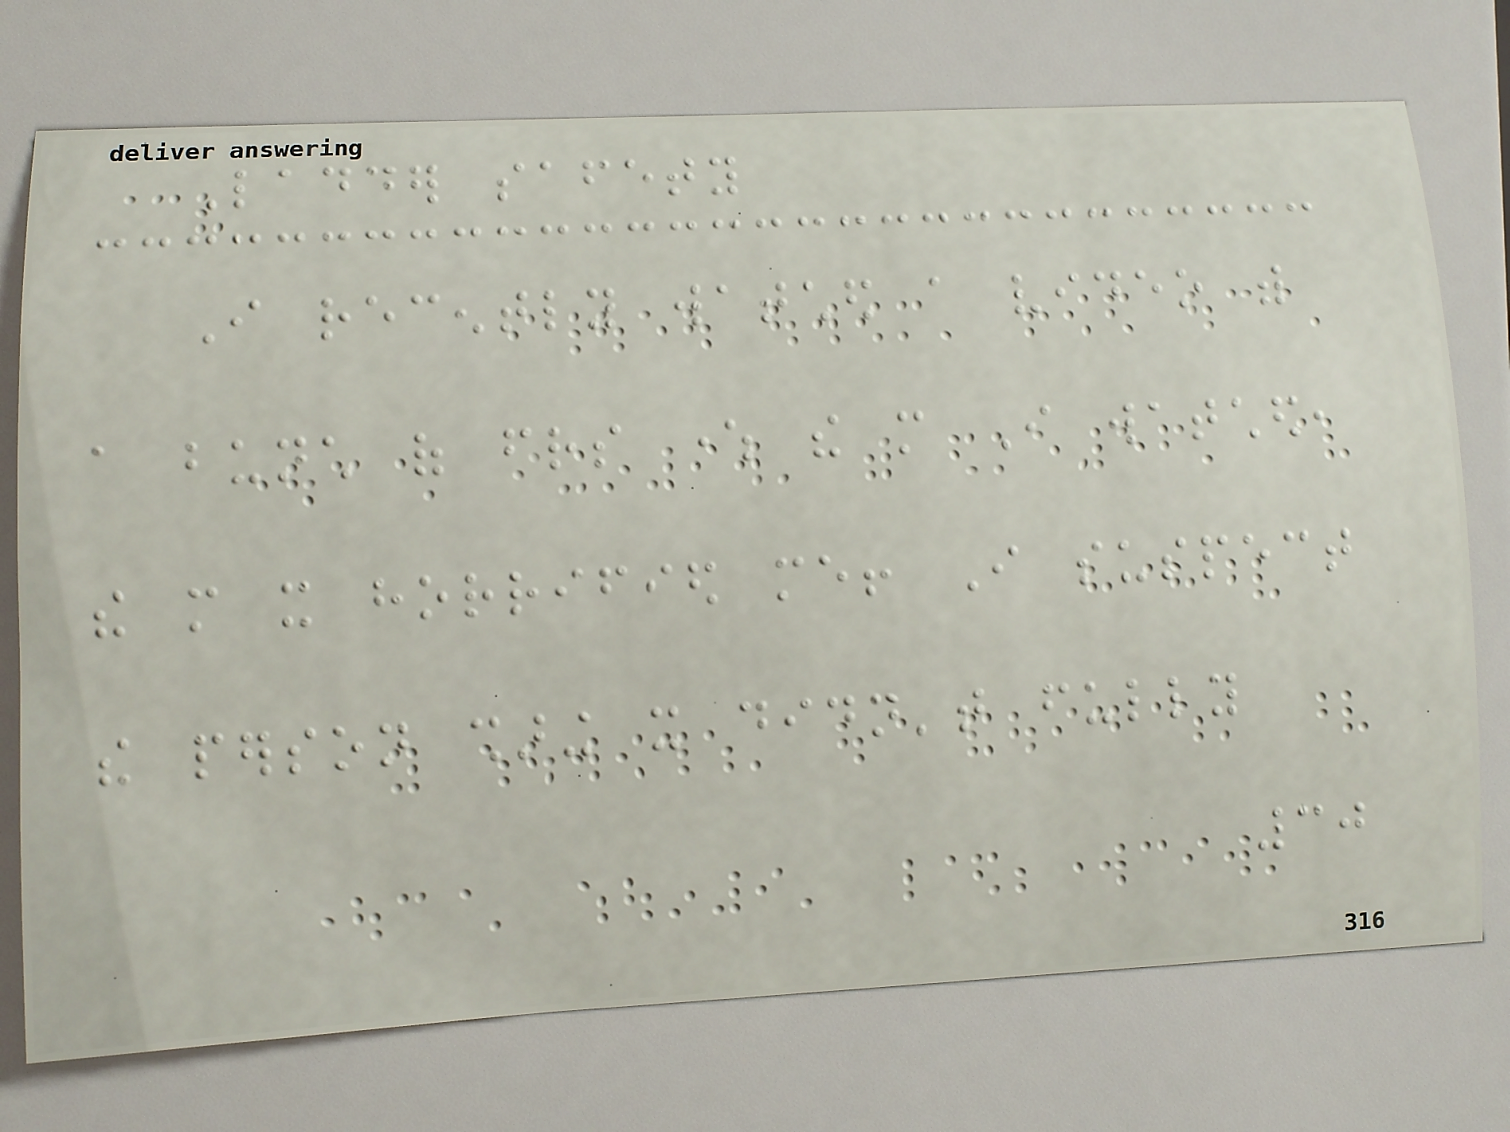Ladder safety
I recently watched a video with
a bunch of friends where the more I watched,
the more it horrified me! I suspect
the person sharing it didn't fully
30
